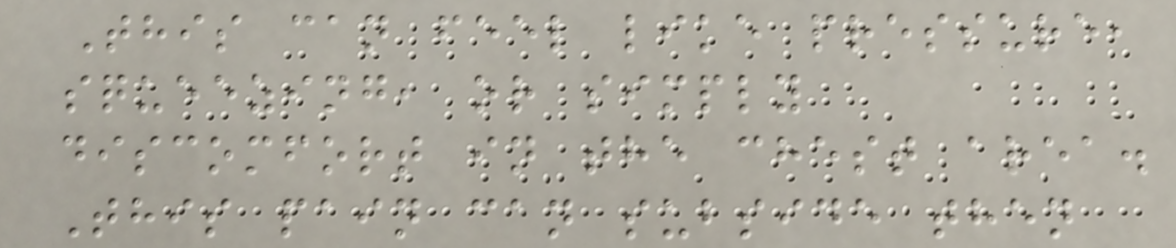This can feel like pressure,
squeezing, or simply
discomfort in the chest area.
This pain can subside then
